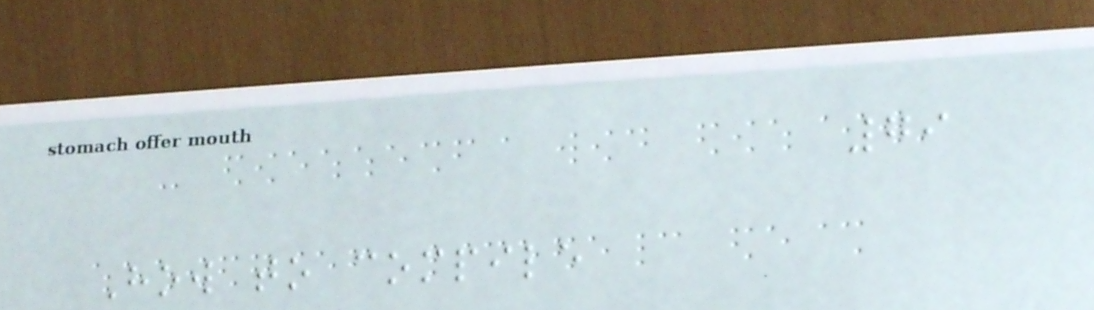79
How to compile
